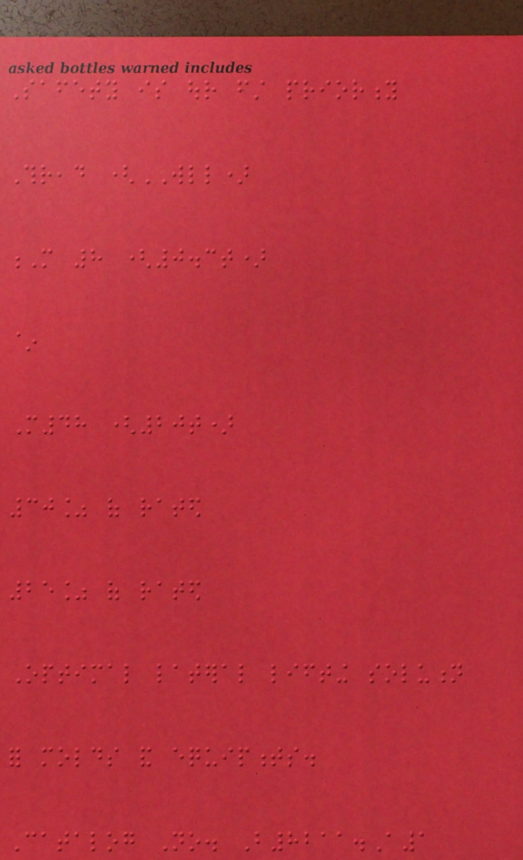Safety is our first priority
Thread (WLL)
M 8 (0.3t)
~
M48 (20t)
30% of rated
25% of rated
Optimal lateral lifting solution
for molds and equipments.
Catalog No. B8211.A1
